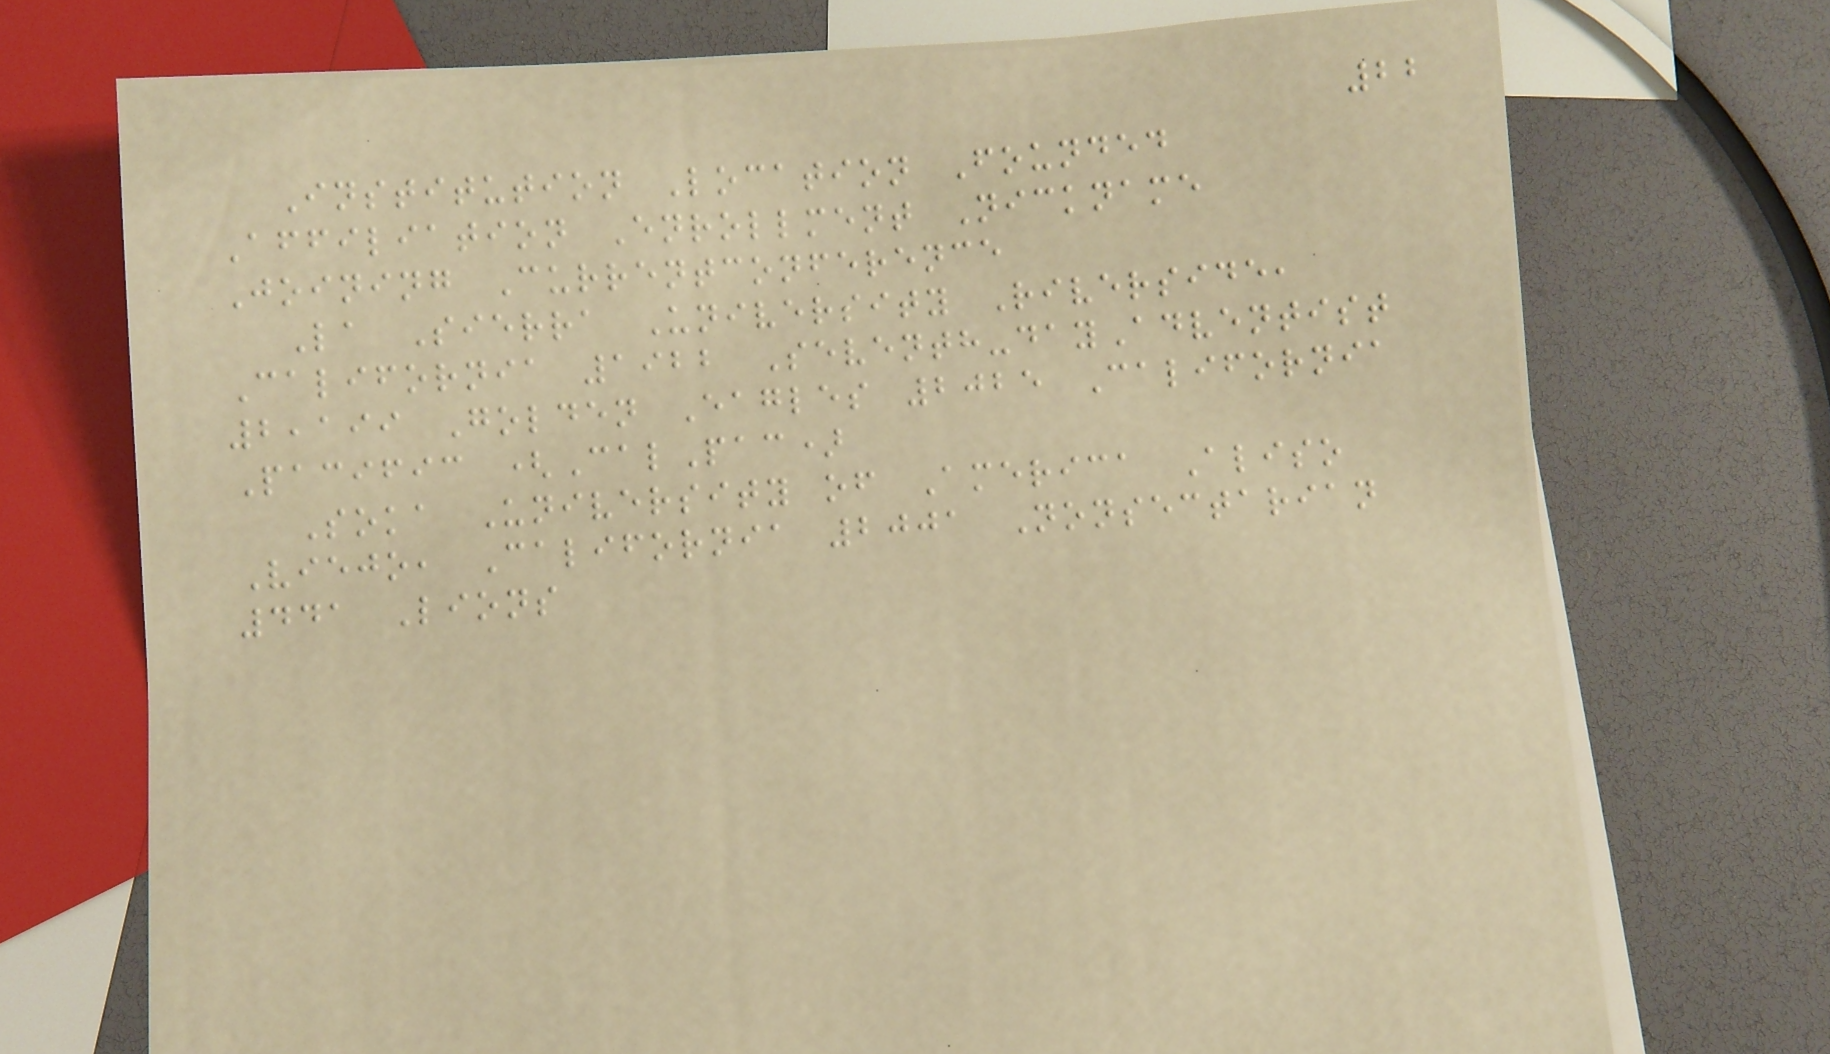22
Institution Location Founded
Affiliation Enrollment Nickname
Joining Currentconference
La Sierra University Riverside,
California 1922 Seventh-dayAdventist
2,199 Golden Eagles 2025 California
Pacific (CalPac)
Soka University of America Aliso
Viejo, California 2001 Nonsectarian
441 Lions
